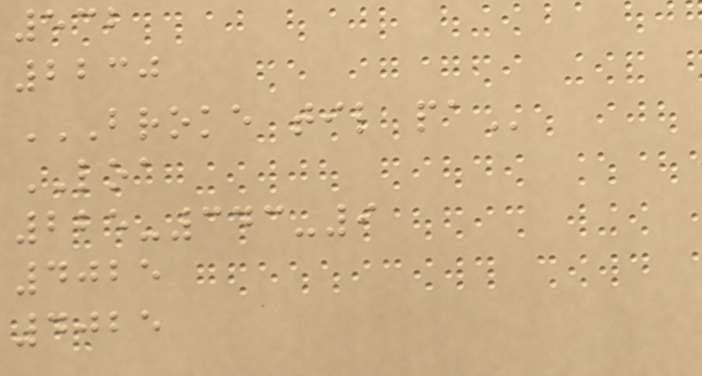532
2230
BROKE TIL PA
LOA
225-343-9
4025
4025
